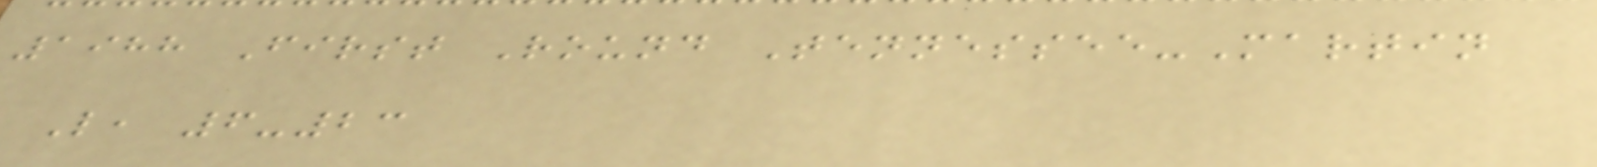1988 First Round Tennessee-Martin
L, 6-23
